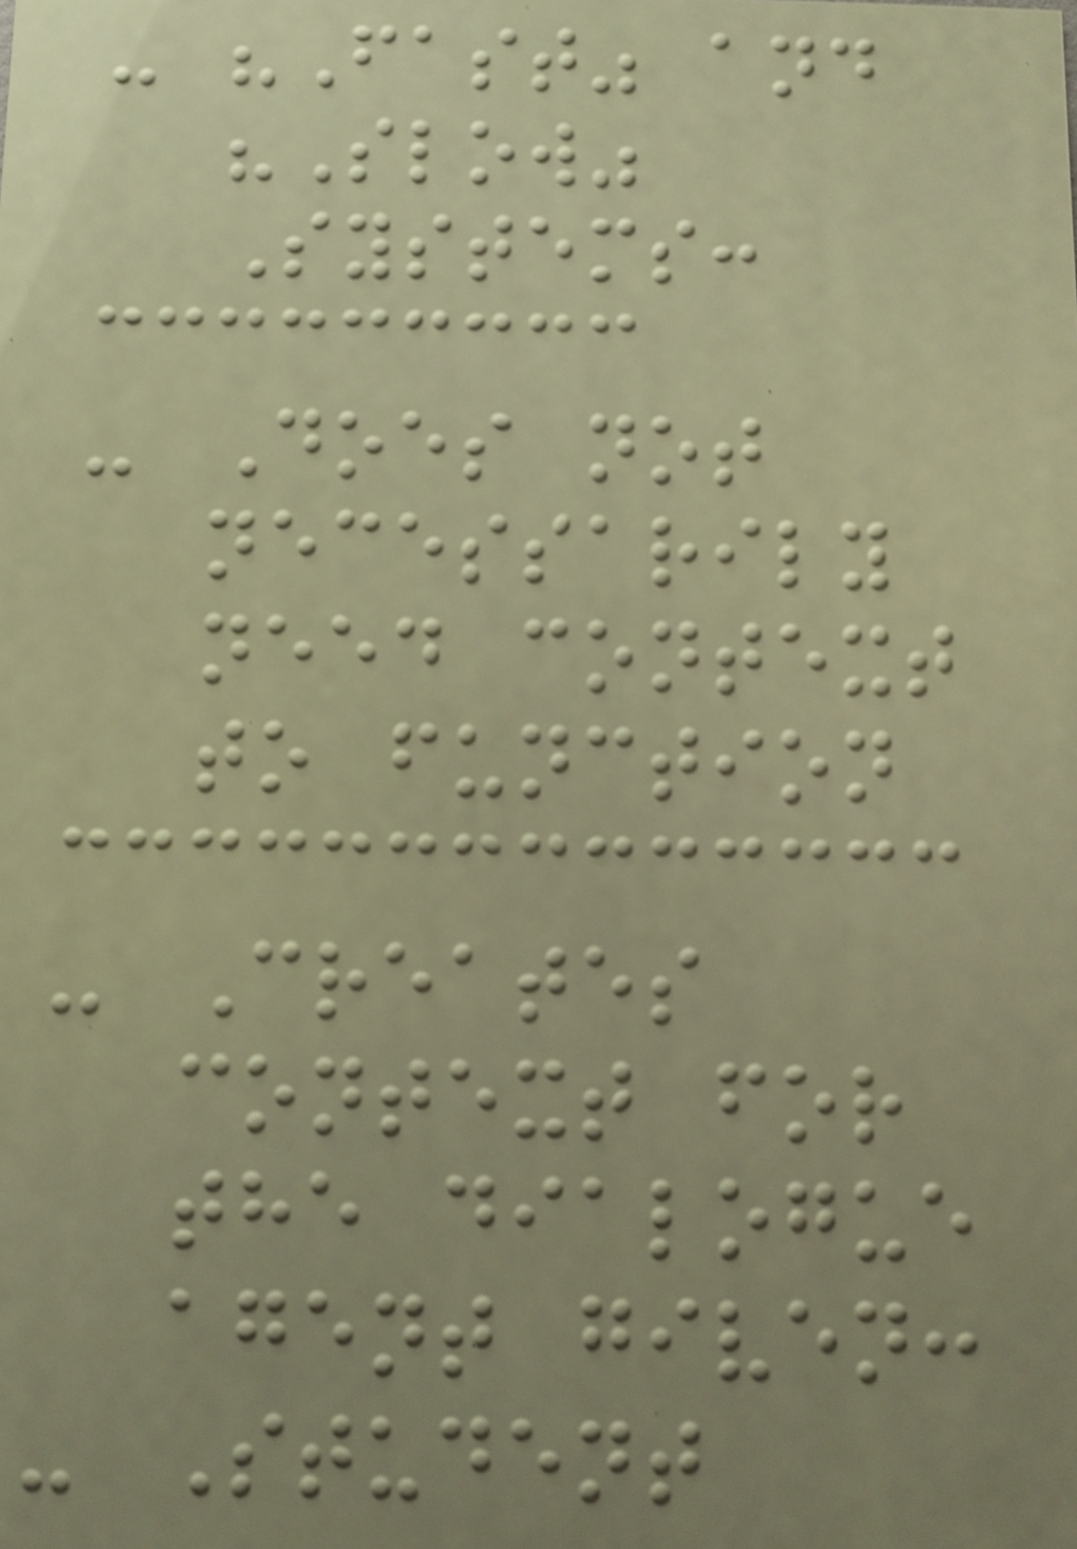- "Fast" and
"Slow"
Systems:
- Does not
necessarily
need context
to function
- Creates
context for
the dialogue
agent given:
- Student
